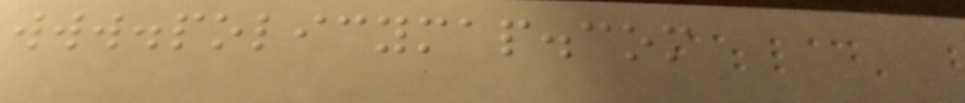www.policymap.com
